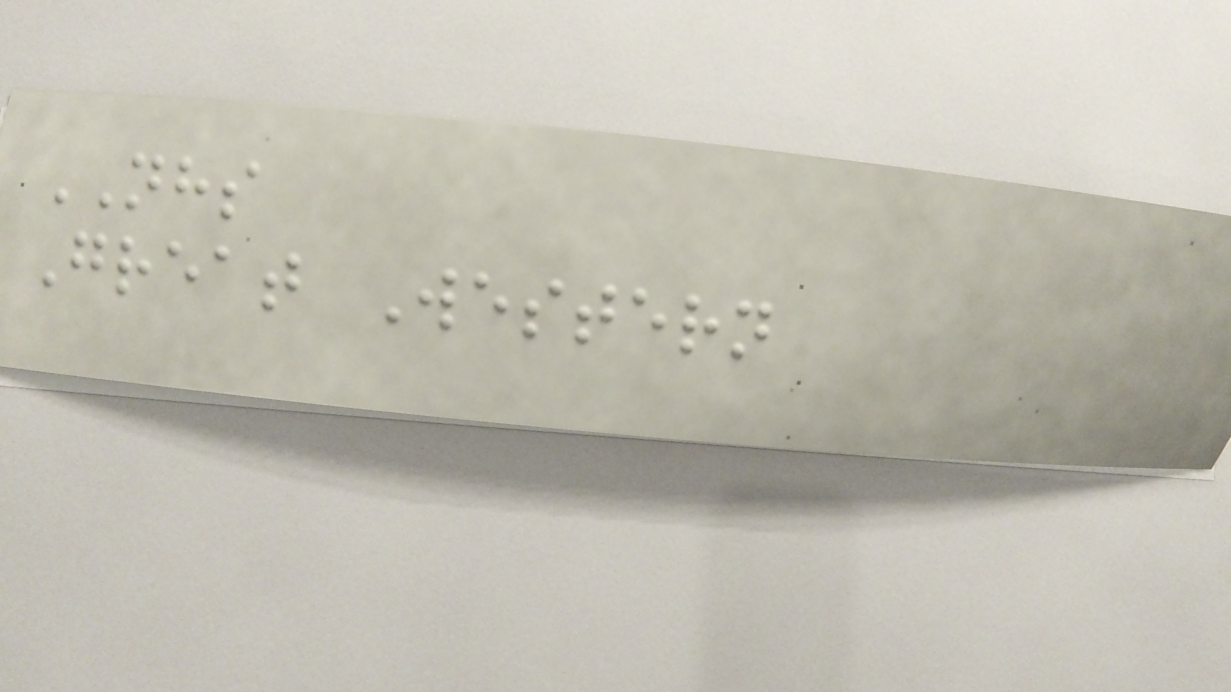NHS
Great Western
